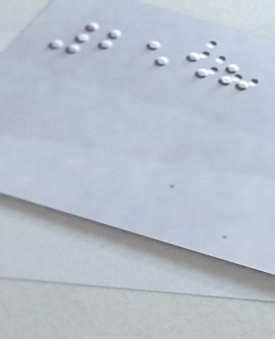2558
